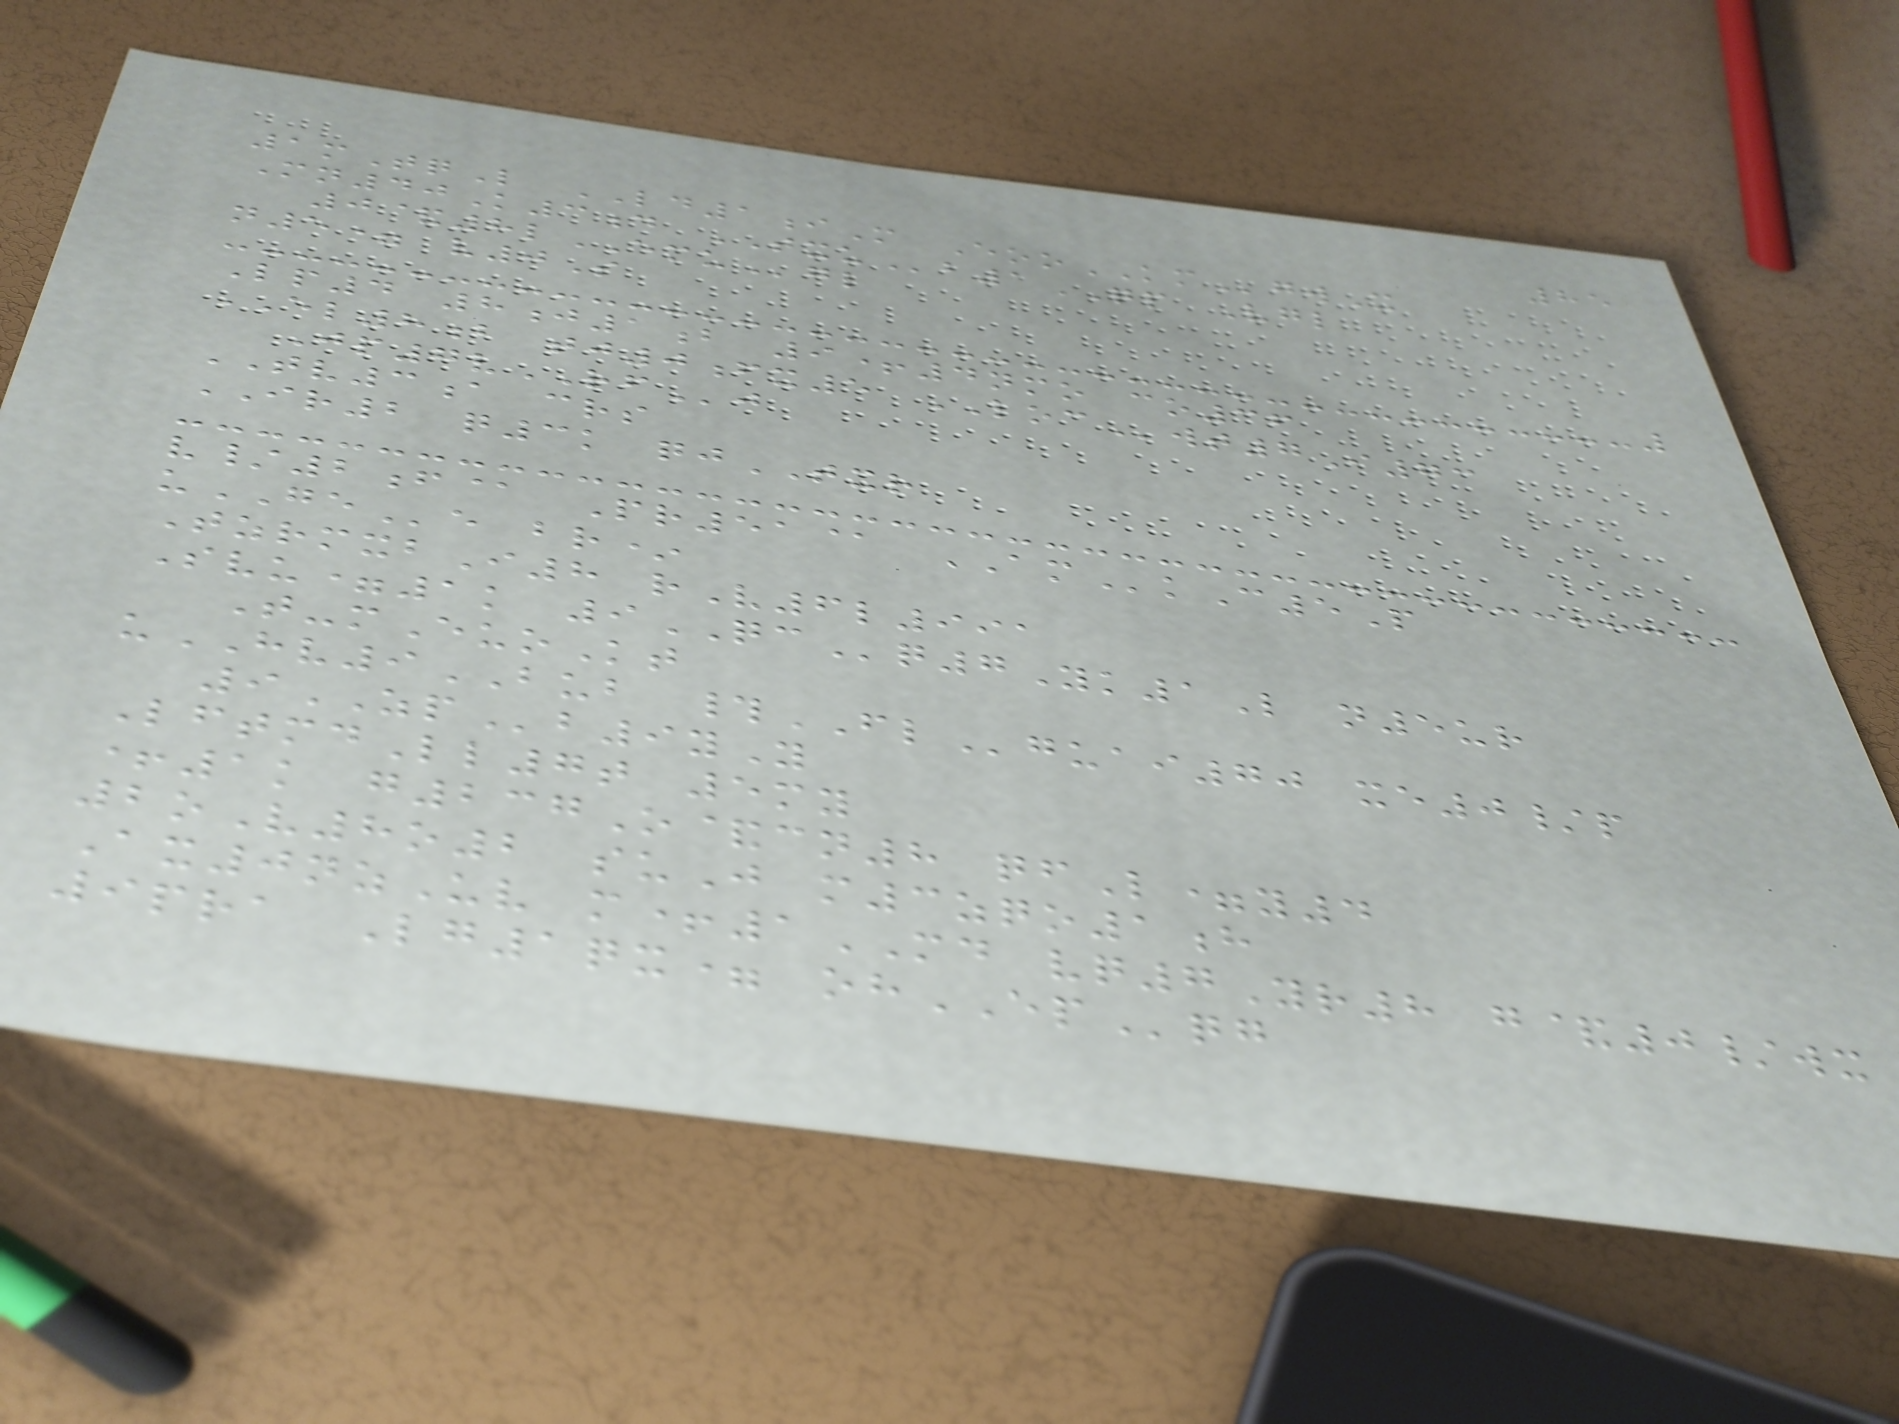85
1mTqL LD1iM EooKMgwX
Mn40K3d TXUb1QP Vgl
0&8lEMUgl
n5= v0S
Lp4 8j1b 9+4nmo co36
EL8b tj0fx5 LOCwt7I73
Jp7vRFj
TV3a crs
IR2 q3k qjTXR
v/2f@ Pr51@ AMkC5P
uGEe br*
TzrmxbI8 rV6l991
Svu=1k 9QCq7Yk1L n5ur
T-mEuoKt
uHV9BUB #FLguai70 xe0/p
9ZPb9yY
LftmdLl7t 5my
+1k g237O&cn8 qfL=y4
2oV8o2 suJ m3zqo1h
Ax0nzUv m+1MD vq7Yr8 g&0/wx
9pra Lg1qx= ohEPqg
